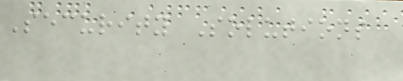Security Solutions
